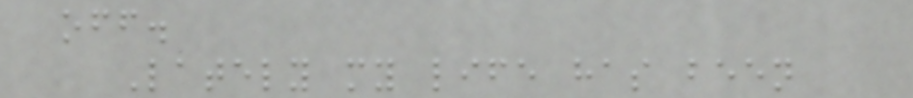off.
Lately my life has been
